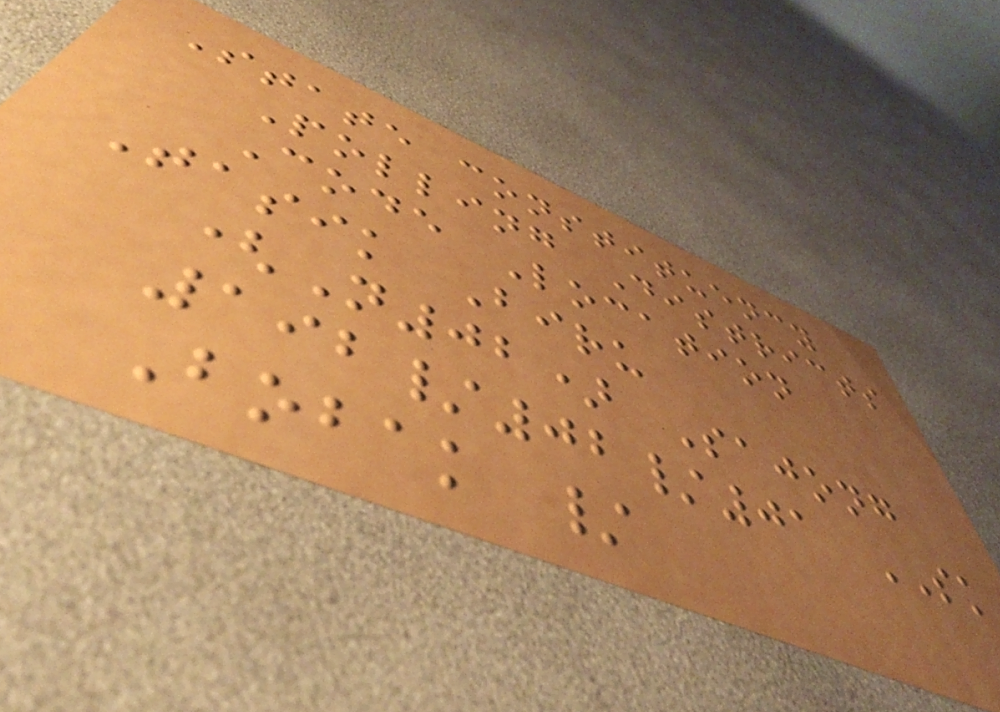State constituency
Polling Districts
Code Location
Tasik Biru
(N02) Sajong
192/02/01 SK
Bobak /
